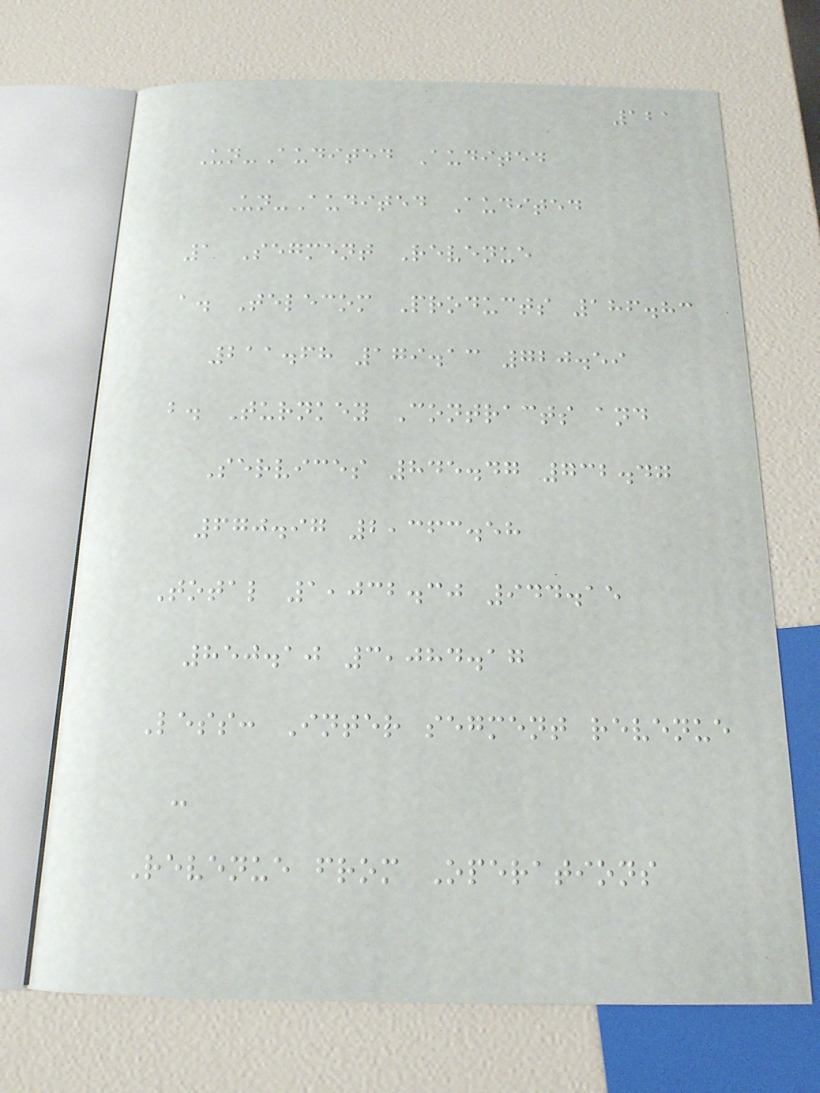121
Un-Audited Audited
Un-Audited Audited
1 Segment Revenue
a. Telecom Products 186.83
211.68 179.13 720.59
b. Turnkey Contracts and
Services 845.47 732.47
670.97 2,363.58
Total 1,032.30 944.15
850.10 3,084.17
Less: Inter segment revenue
-
Revenue from Operations
